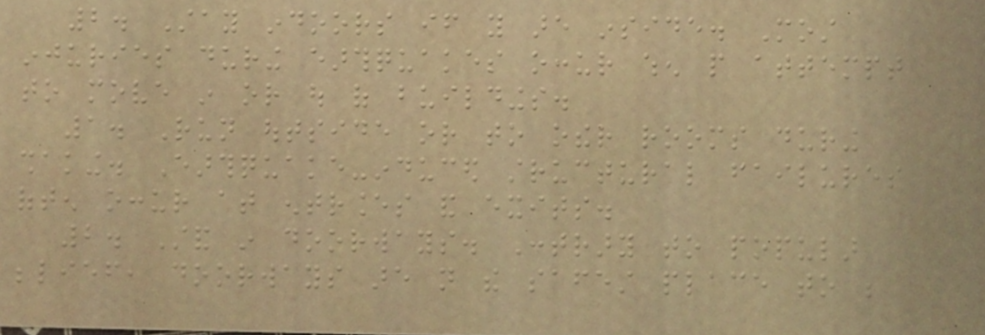2. Stay indoors if you are inside. Most
injuries during earthquakes occur when people attempt
to move in or out of buildings.
1. Run outside or to other rooms during
shaking. Earthquake-induced structural failures
often occur at entrances and exits.
2. Stand in doorways. Contrary to popular
belief, doorways are not the safest place to be
